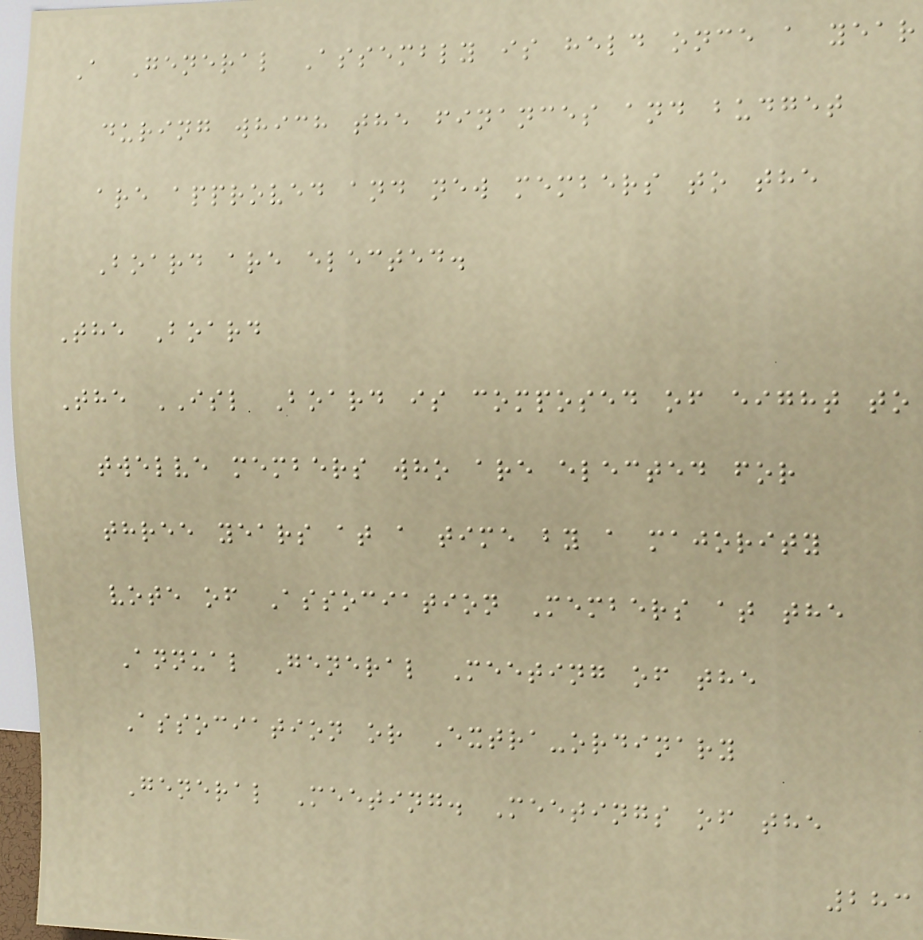A General Assembly is held once a year
during which the finances and budget
are approved and new members to the
Board are elected.
The Board
The ISL Board is composed of eight to
twelve members who are elected for
three years at a time by a majority
vote of Association Members at the
Annual General Meeting of the
Association or Extra-ordinary
General Meeting. Meetings of the
283
